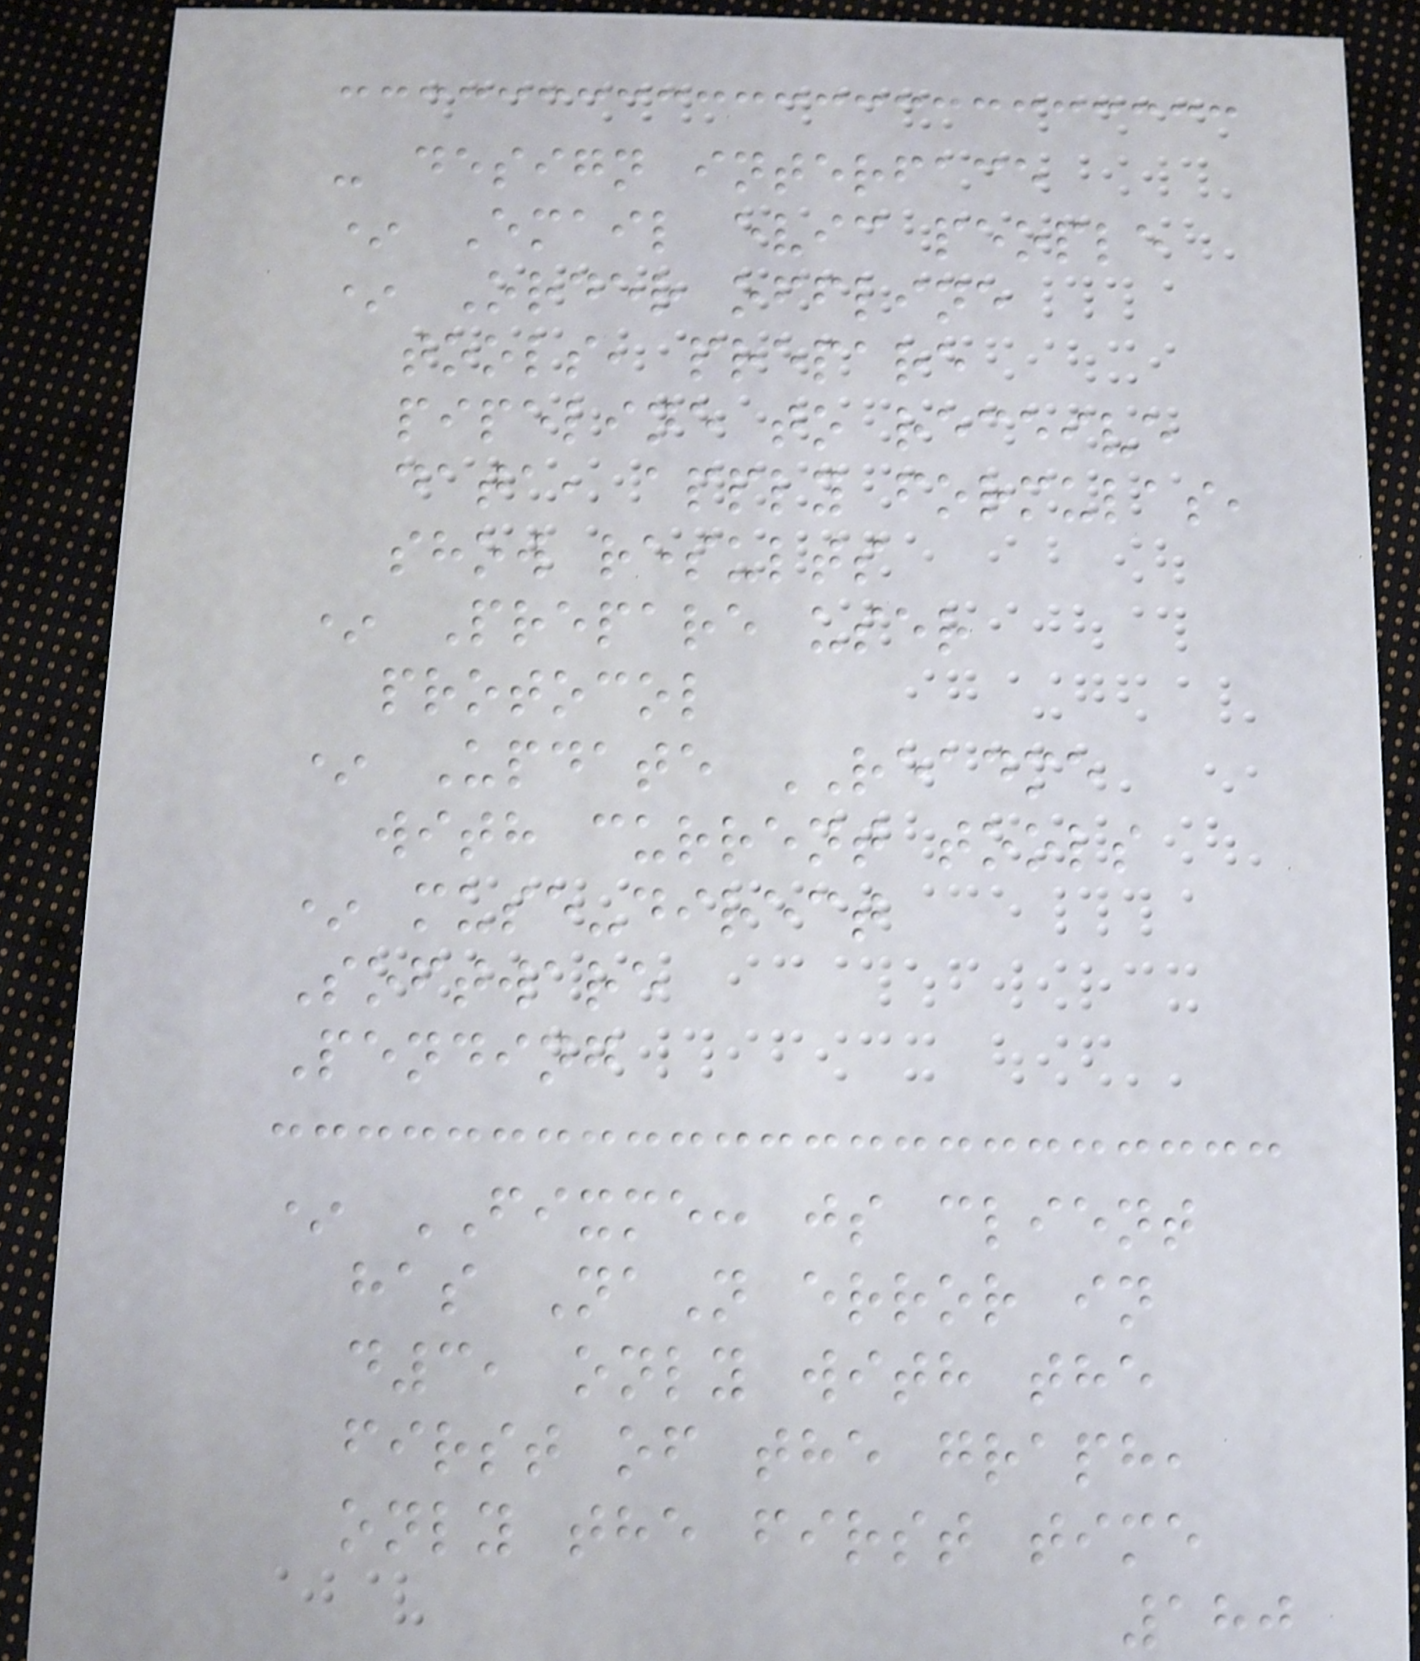- design interface
* Email evic people
* Order offline
tools, prepare
pipeline to receive
data, apply formulas,
show results
* Prepare user
protocol
* Update README
with current tools
* muse-direct
Software
Pending
* FIXME: js client
has NaN error in
d3, only with the
first of the graph,
only the first time
180
